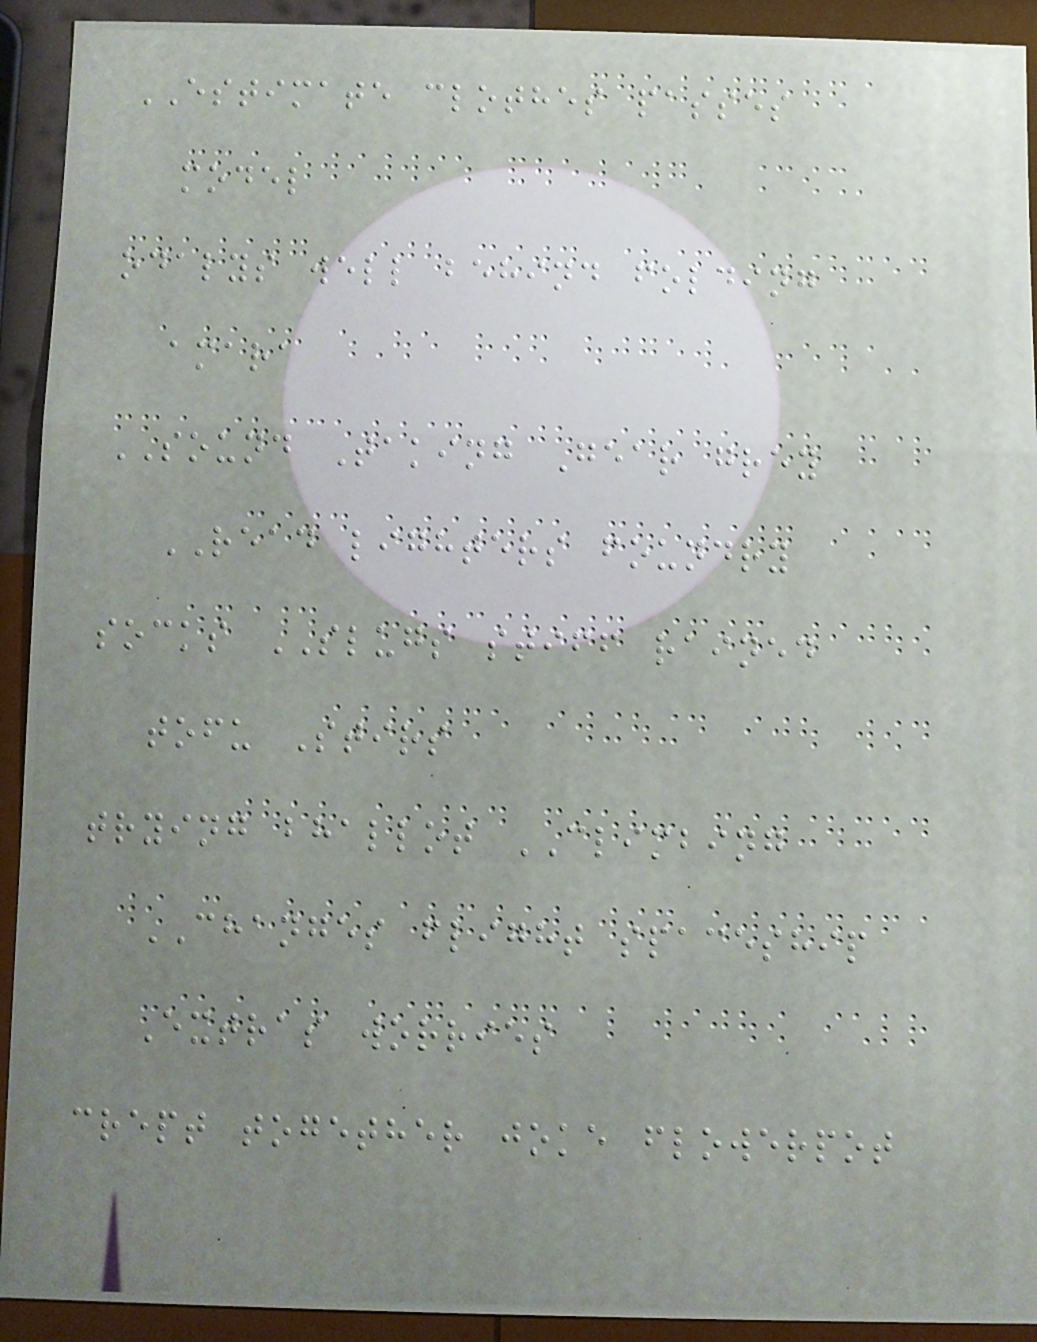ESTIMATE clothes passes
model
odalys well behind folding
amara
SOUND Taking Gear grey
READ lighters foundry
socks SLUGS stiff rained
tofu Stirs
trying bhallot CLIMBING
CHANGES flight spaceship
Extras worries
crept together joke flowerpot
